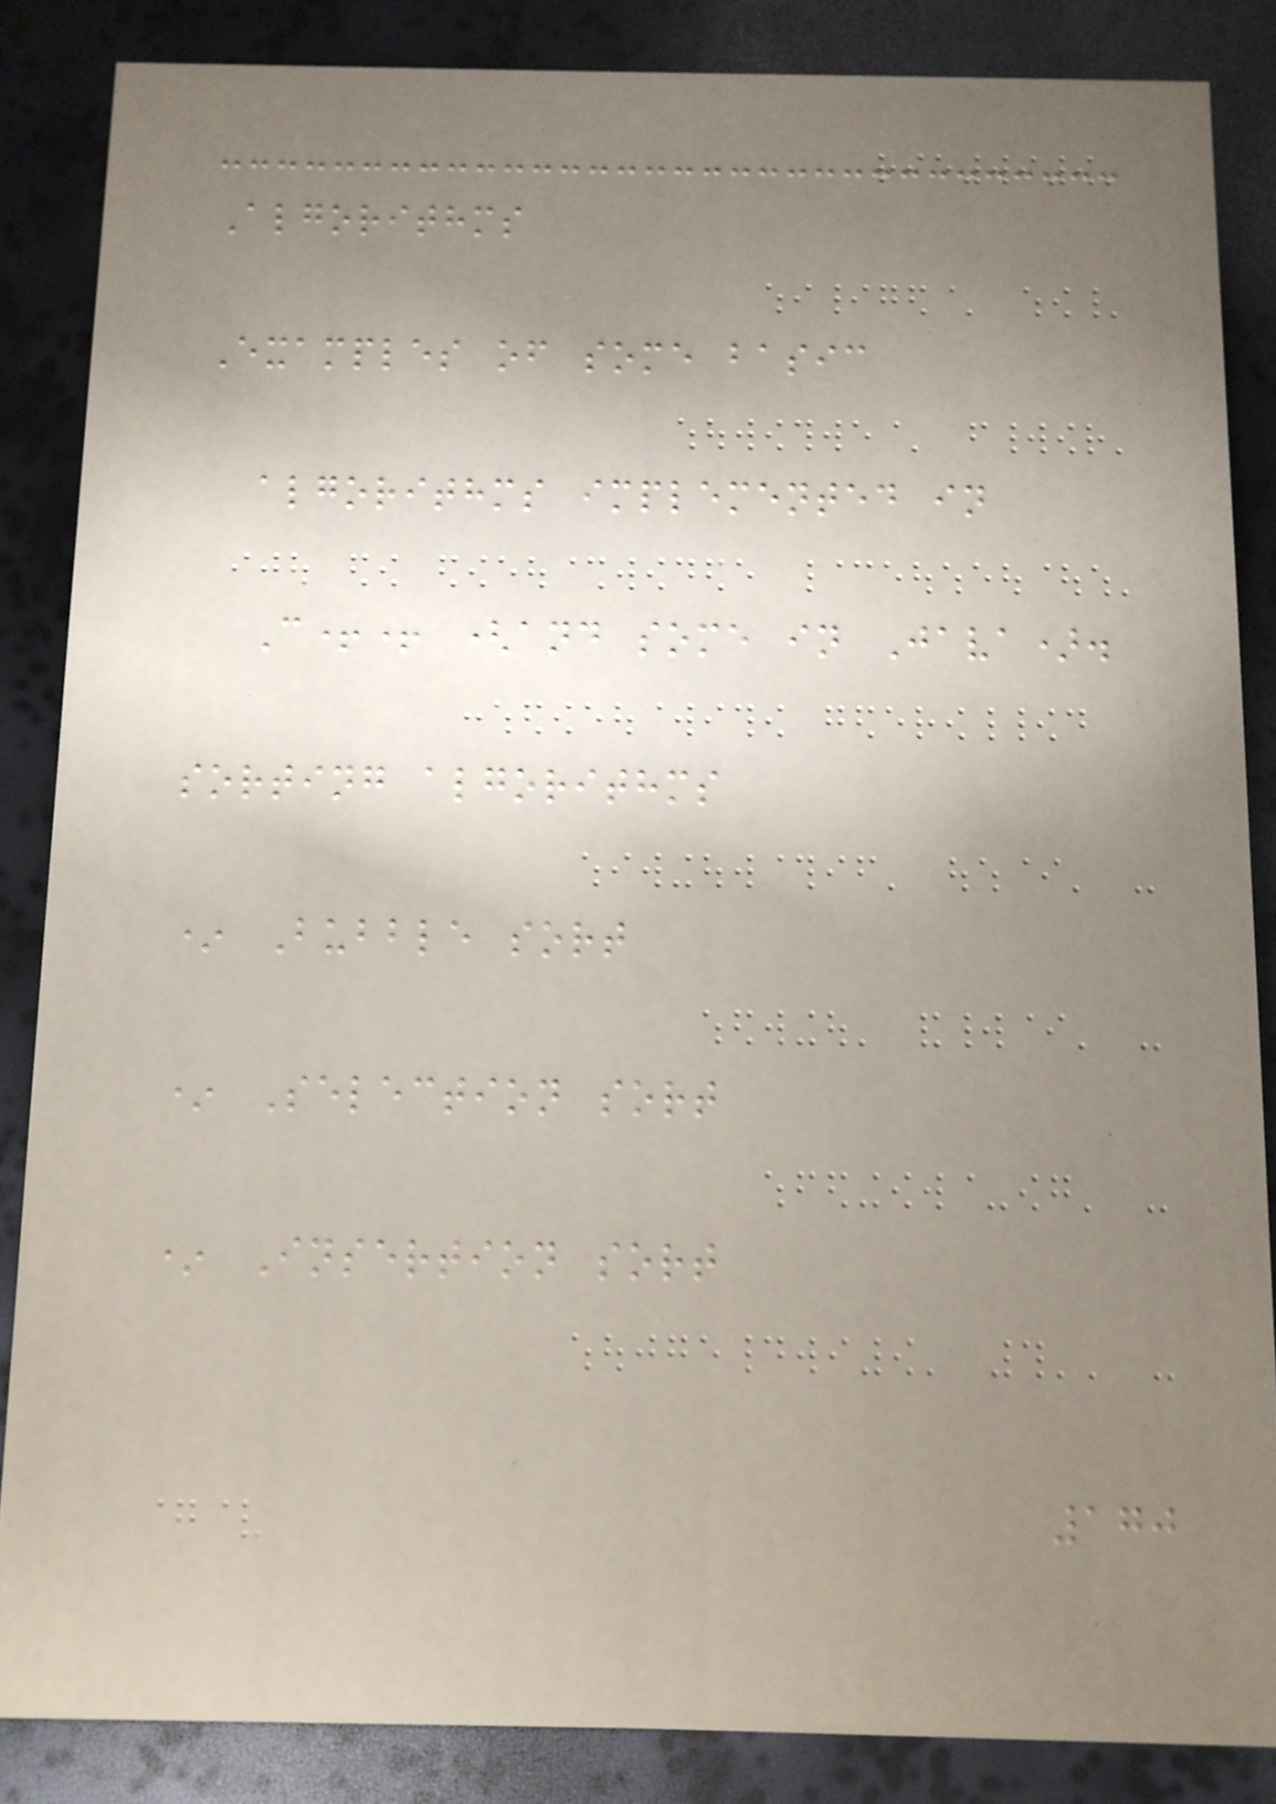Algorithms
Examples of some basic
algorithms implemented in
C++ (and some in Java).
sorting algorithms
* Bubble sort
* Selection sort
* Insertion sort
170
